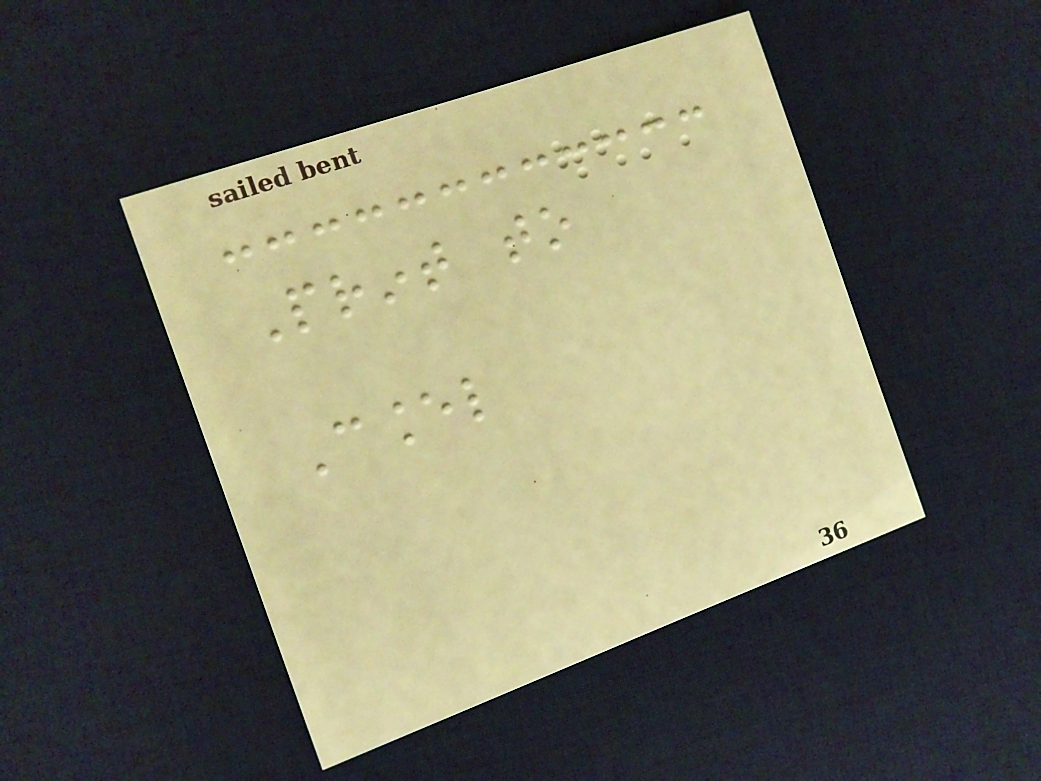Print to
Cancel
